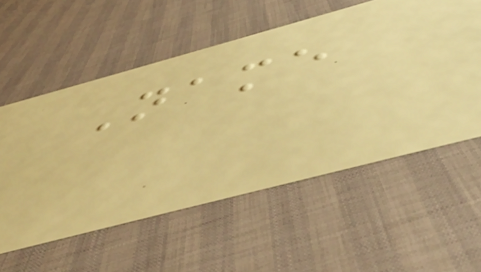Name
